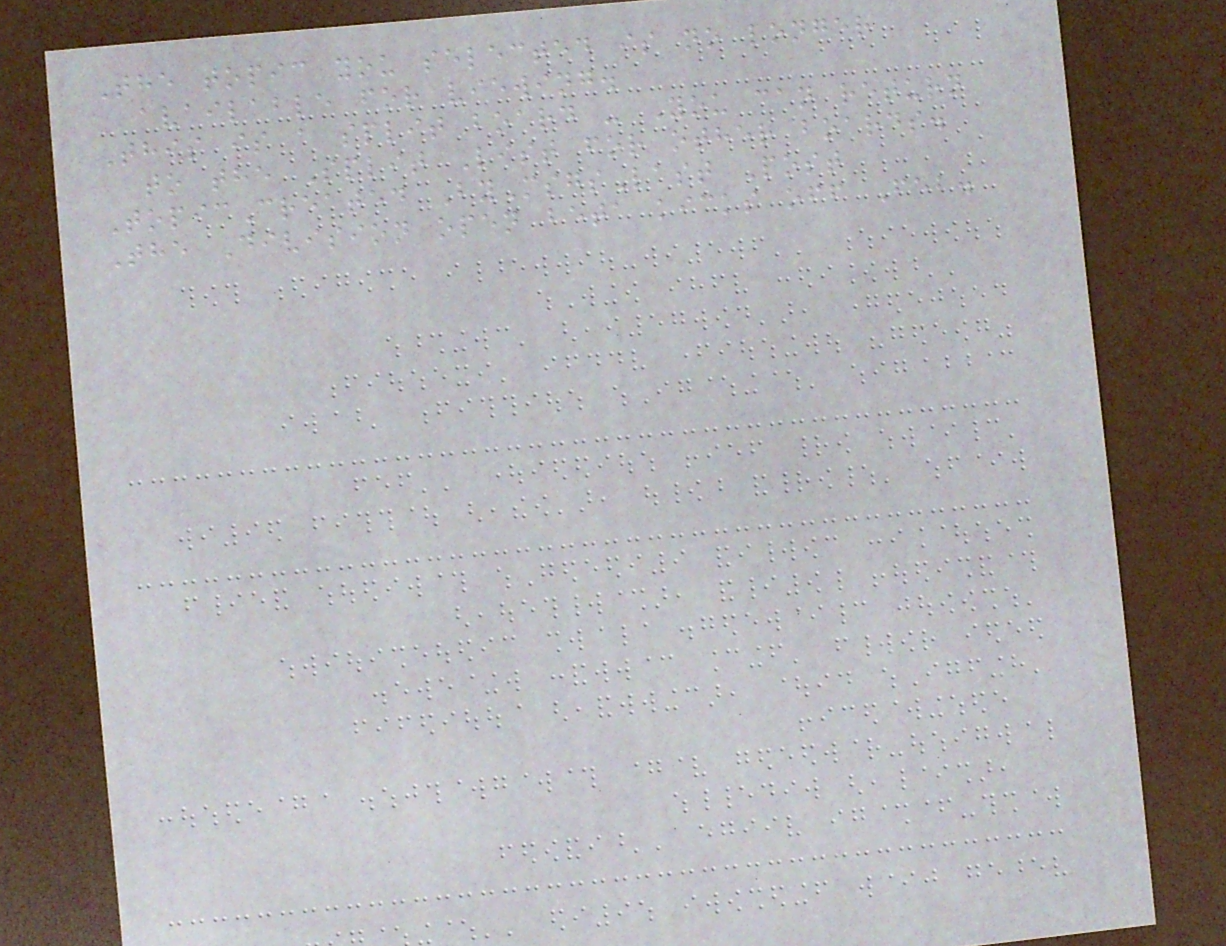The topic you selected is no longer
available for viewing.
This is a split board - You can return
to the Split List for other boards.
TopicCreated ByMsgsLast Post
The Division open beta kicks off Feb.
